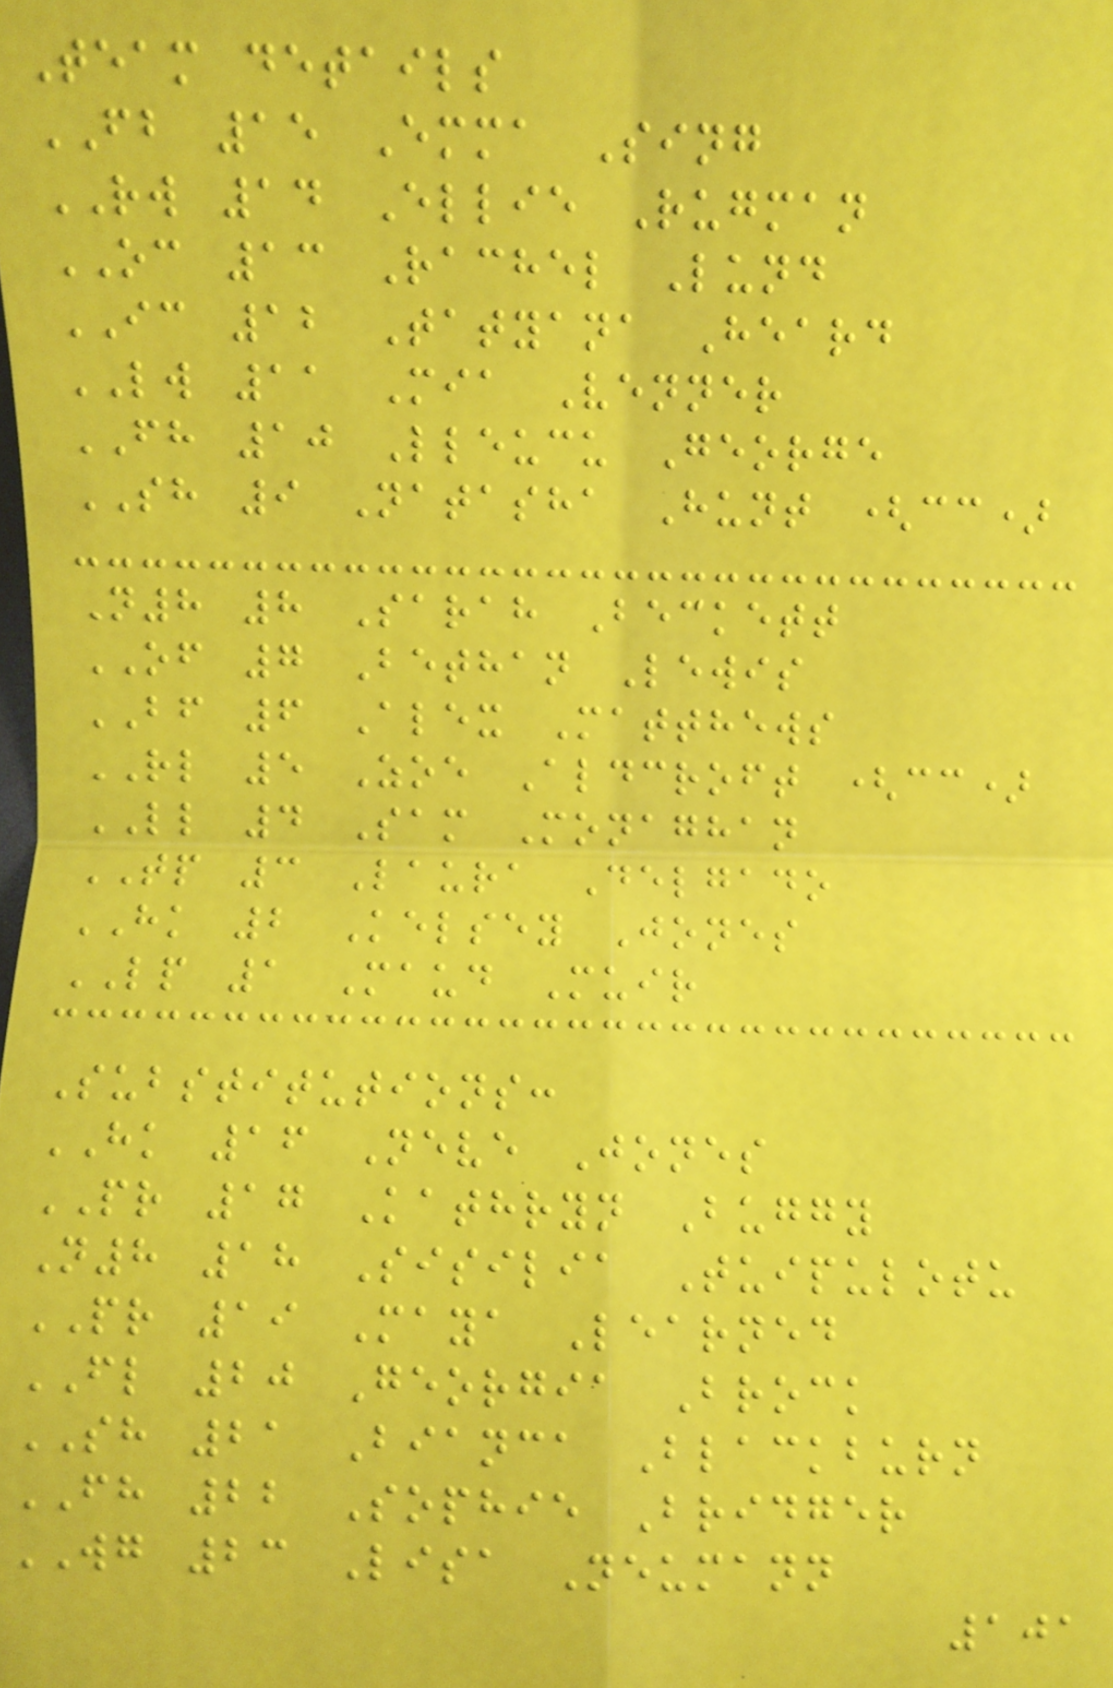Team details
FB 15 Emma Sing
RW 14 Ellie Rugman
OC 13 Rachel Lund
IC 12 Tatyana Heard
LW 11 Mia Venner
FH 10 Lleucu George
SH 9 Natasha Hunt (cc)
N8 8 Sarah Beckett
OF 7 Bethan Lewis
BF 6 Alex Matthews
RL 5 Zoe Aldcroft (cc)
LL 4 Sam Monaghan
TP 3 Laura Delgado
HK 2 Kelsey Jones
LP 1 Maud Muir
Substitutions:
HK 16 Neve Jones
PR 17 Kathryn Buggy
N8 18 Sisilia Tuipulotu
PR 19 Maya Learned
FL 20 Georgia Brock
SH 21 Bianca Blackburn
FH 22 Sophie Bridger
WG 23 Lisa Neumann
101
